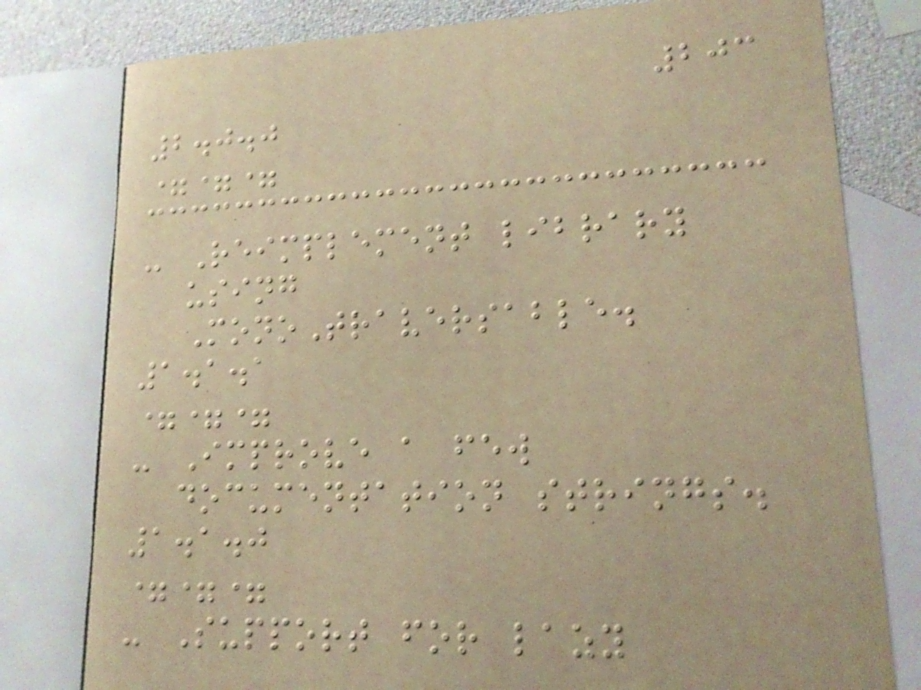203
2.0.0
===
- Reimplement library
using
MonoTraversable.
1.1.1
===
- Improve a few
documentation strings.
1.1.0
===
- Support for lazy
